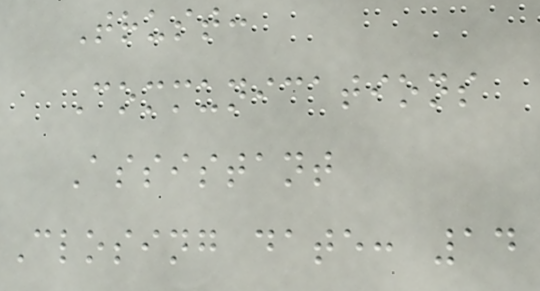Trust:
Communications
Assistant
Closing date: 14
